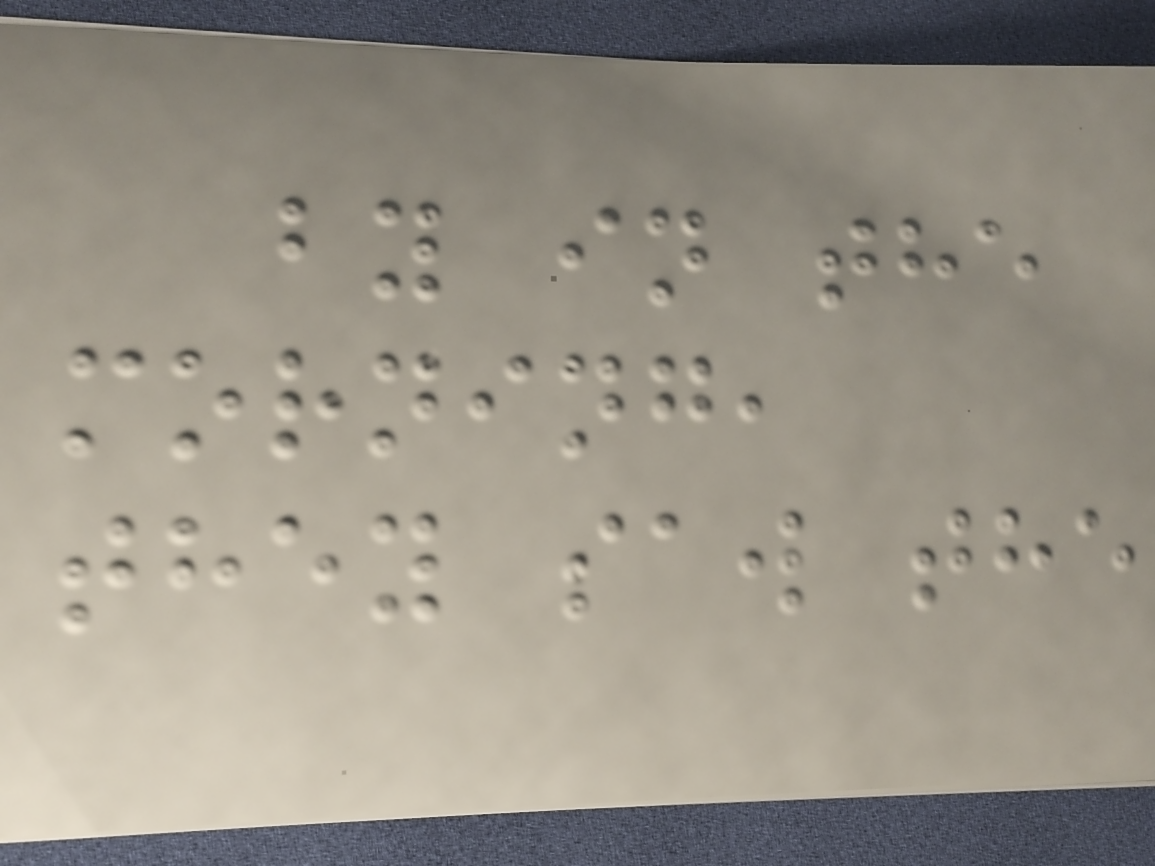by in the
morning,
they saw the
